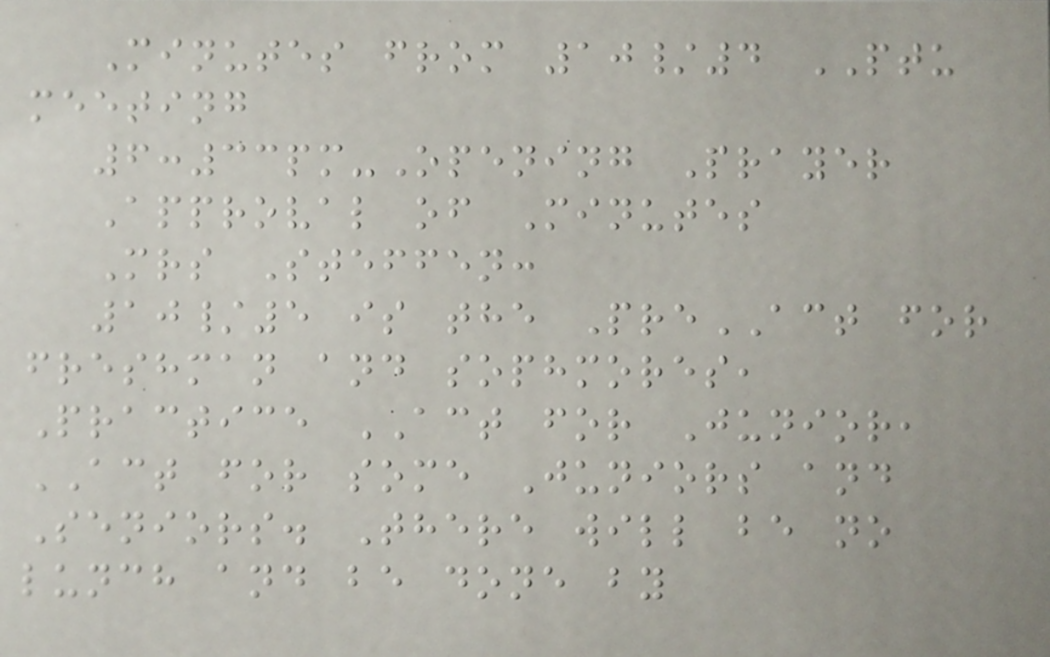Minutes from 10/4 PTU
meeting
6:33pm-Opening Prayer
Approval of Minutes
Mrs Steffen:
10/5 is the PreACT for
freshman and sophmores,
Practice ACT for Junior,
ACT for some Juniors and
Seniors. There will be no
lunch and be done by
